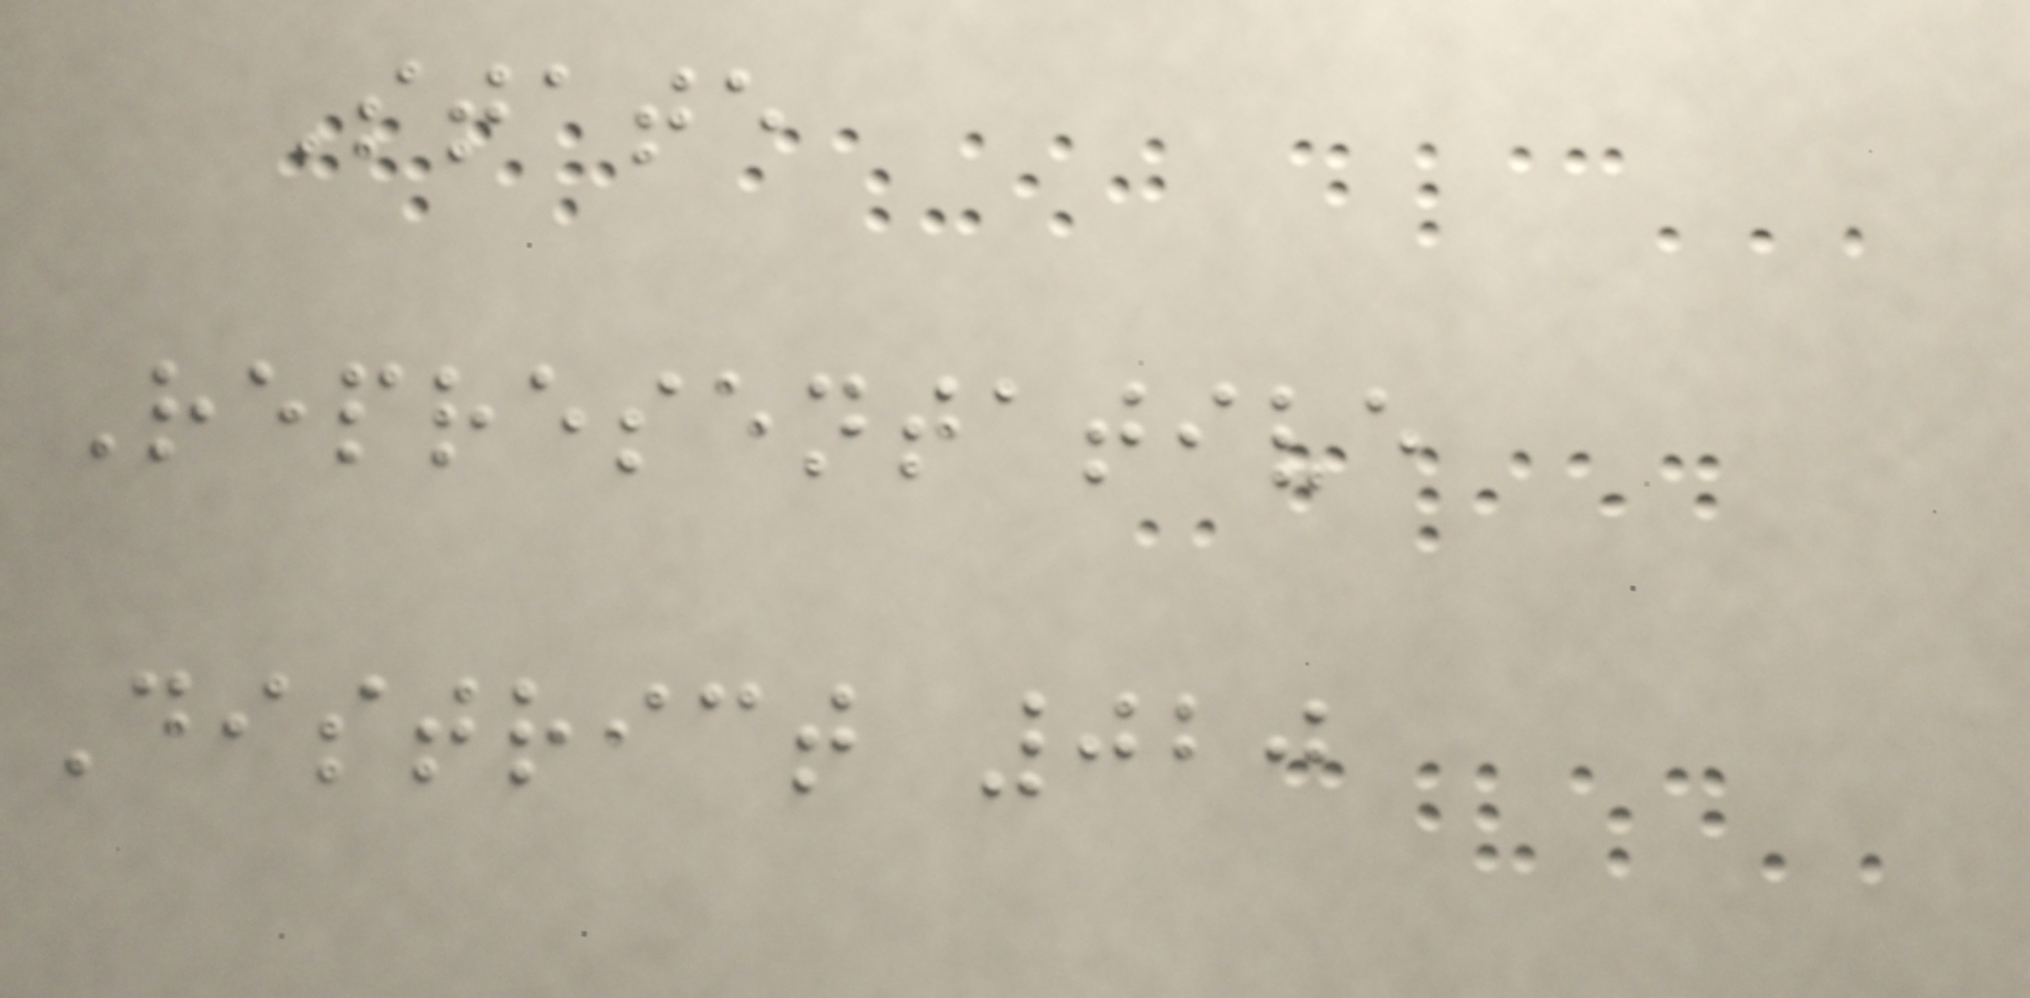State
Representative
District 020
